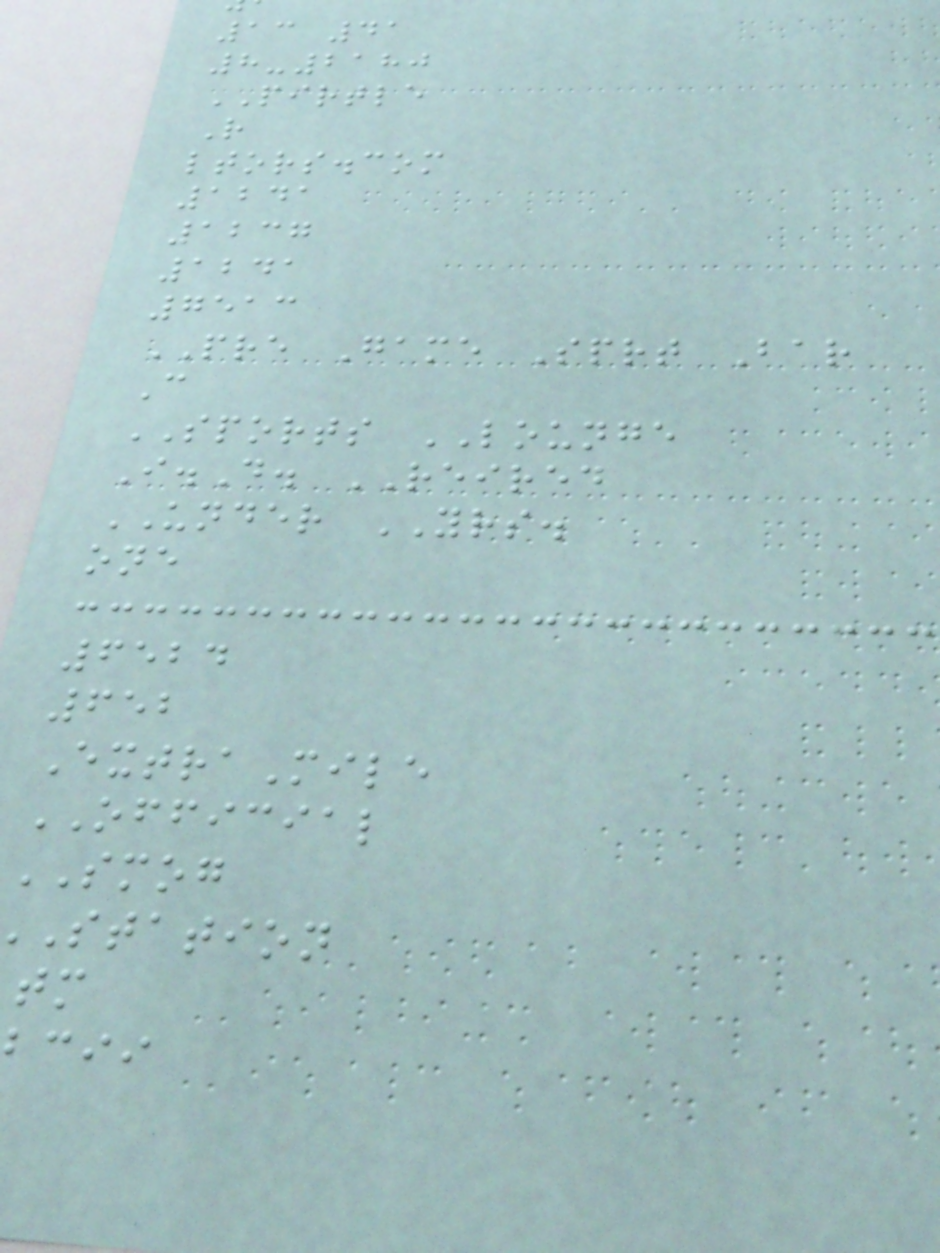13 41
8-2180
PIRTLE
R
ltors.com
1241
1237
1241
7513
PRE Game Sprt Bar
C
SPORTS LOUNGE
I.D. REIRED
UNDER YRS.
one
6524
652
ExtraMile
OFFICIAL
SMOG
station
